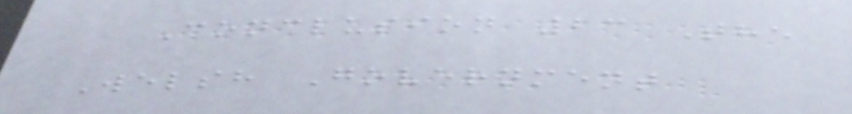Conclusion 23 The
Welsh Government
